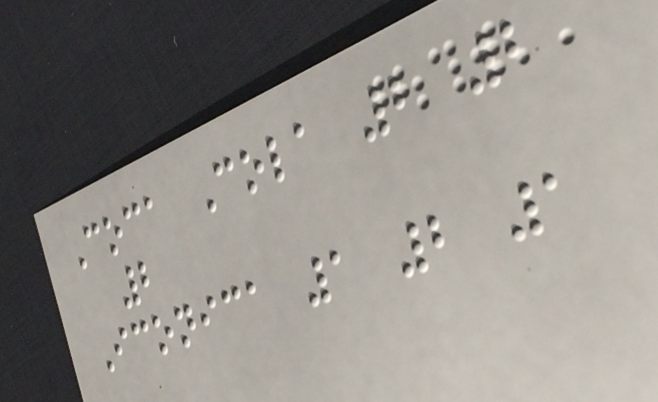Coca Cola 2 2
2
Iconica 1 2 1
